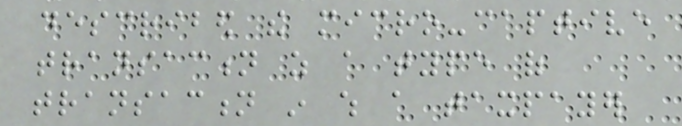described the micro-captive
transaction as a type of
transaction in which a taxpayer
